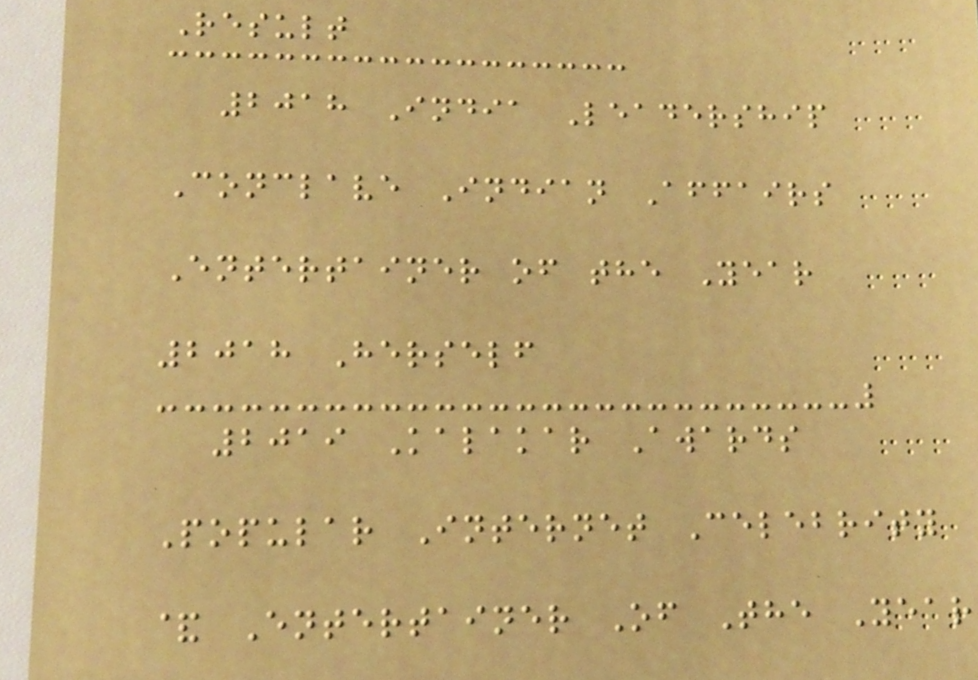Result
2018 India Leadership
Conclave Indian Affairs
Entertainer of the Year
2018 Herself
2019 Kalakar Awards
Popular Internet Celebrity
& Entertainer Of The Year
